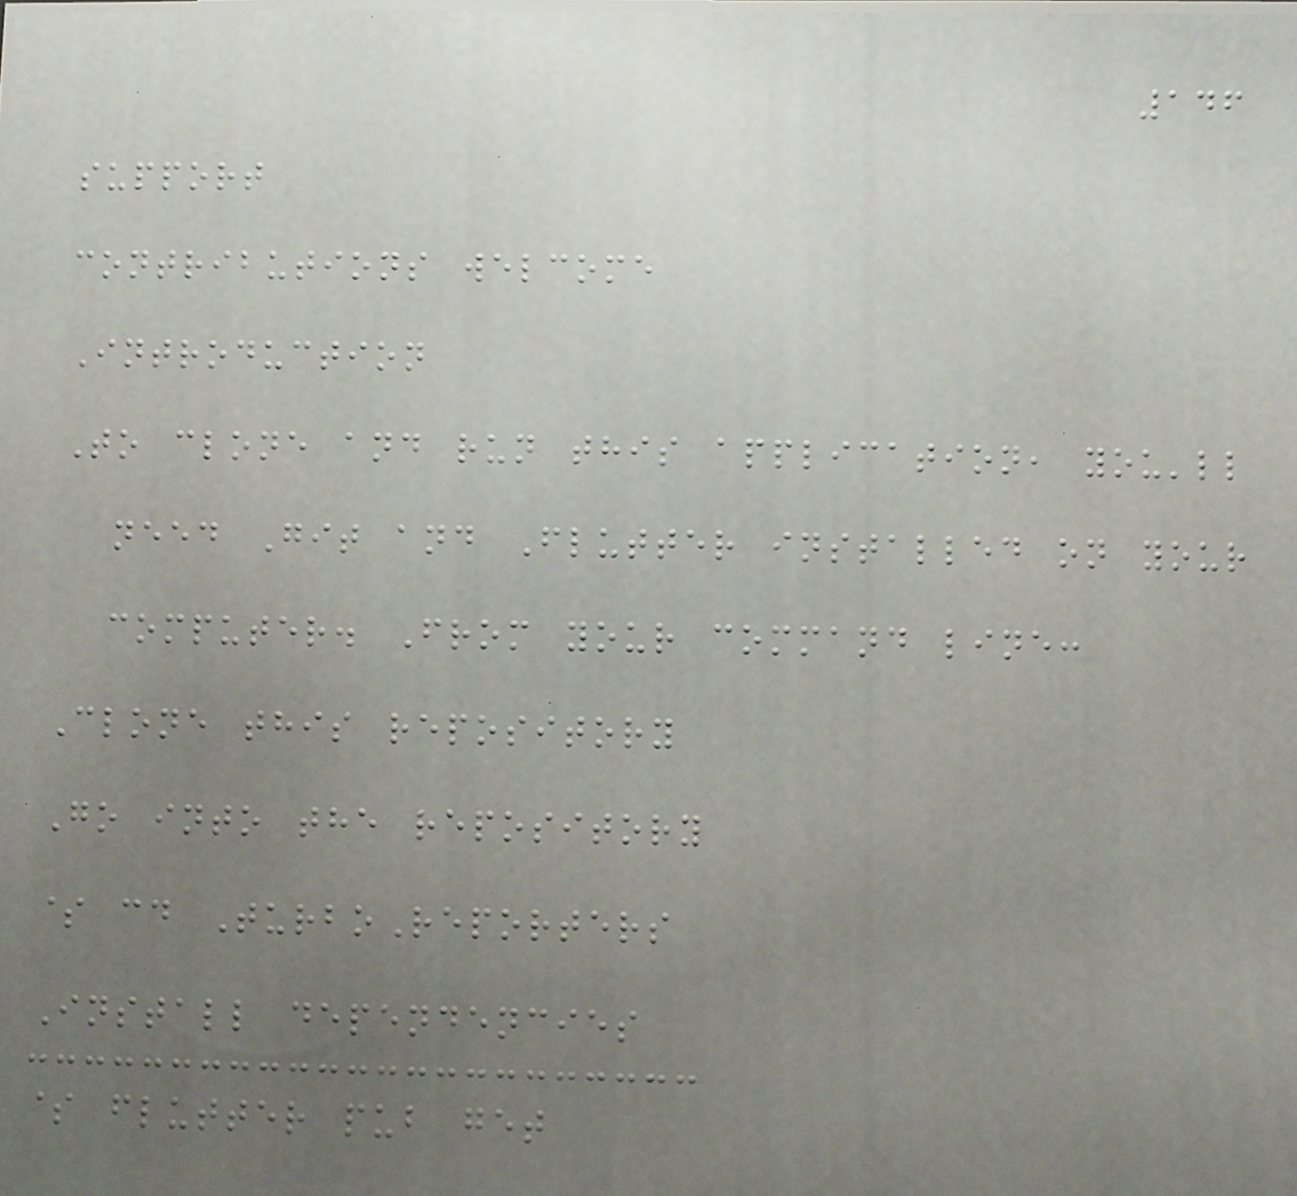146
support
contributions welcome
Introduction
To clone and run this application, you'll
need Git and Flutter installed on your
computer. From your command line:
Clone this repository
Go into the repository
$ cd TurboReporters
Install dependencies
$ flutter pub get
